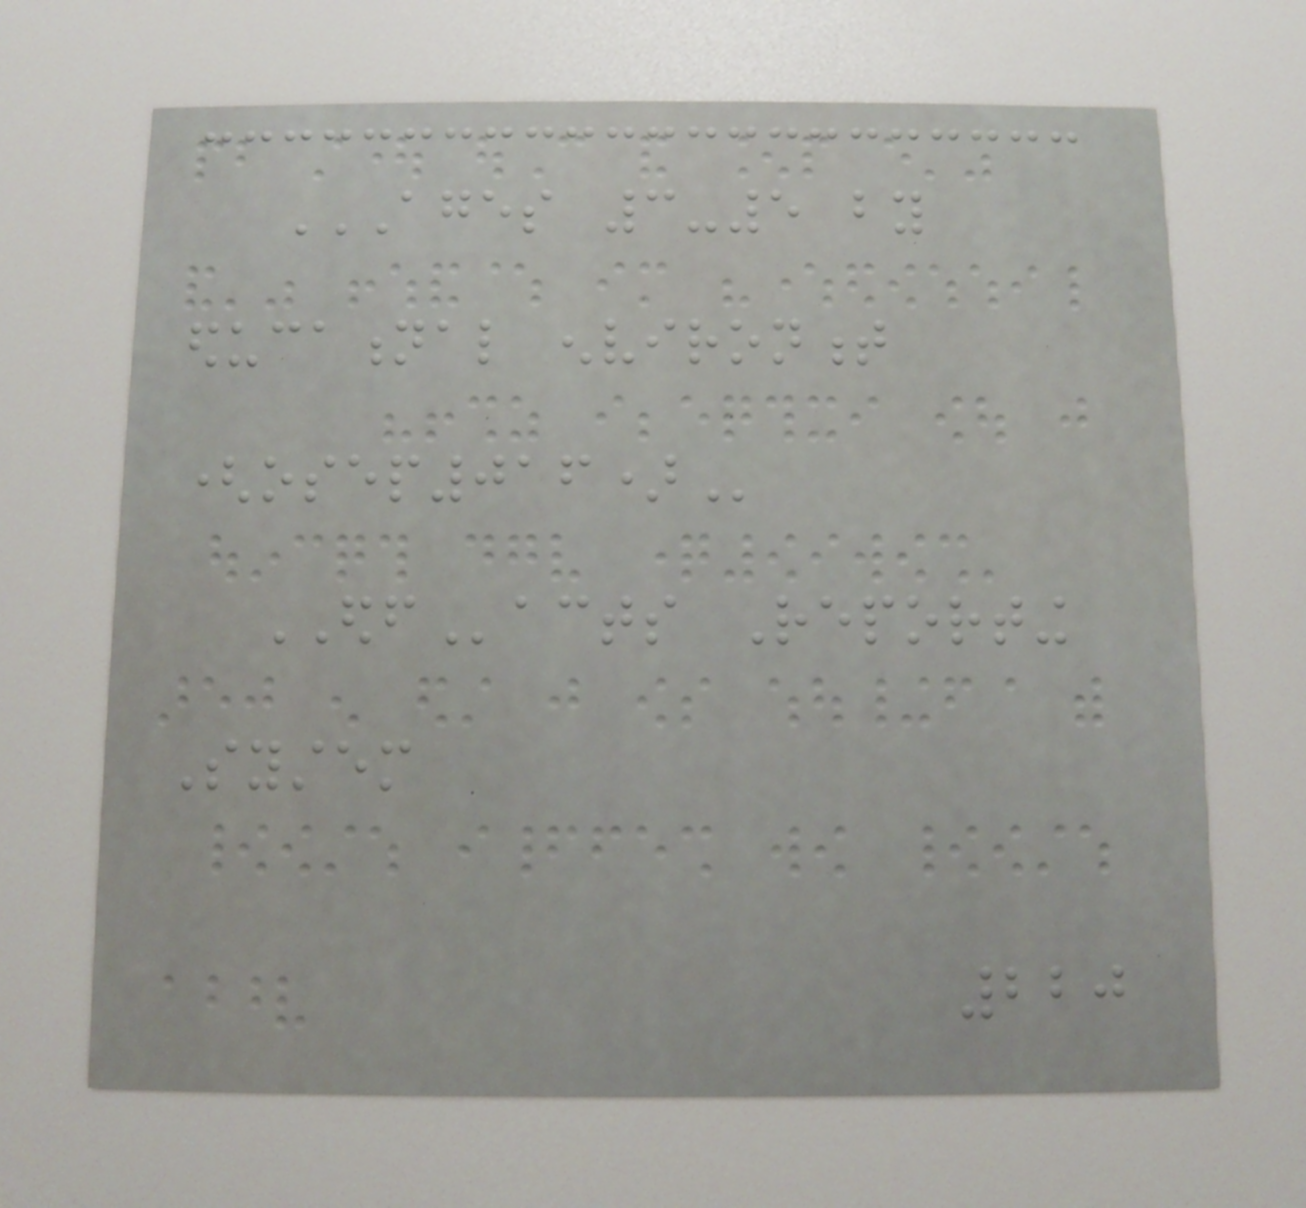AGES 3-5 BY
EDUCATIONAL ENVIRONMENT
(OSEP016)
EDFacts Reporting
System
220
